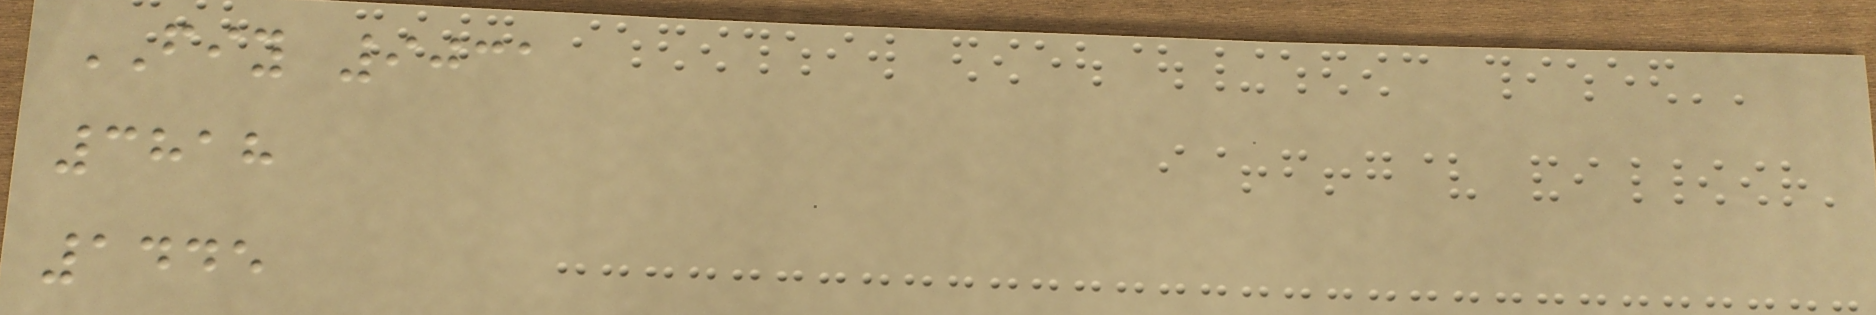FIY 9031
3818
1445
